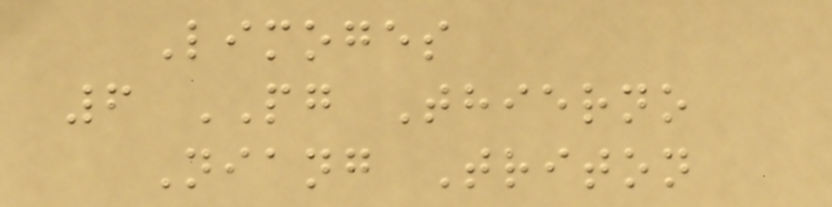Limoges
6 PG Thierno
Niang Triton
